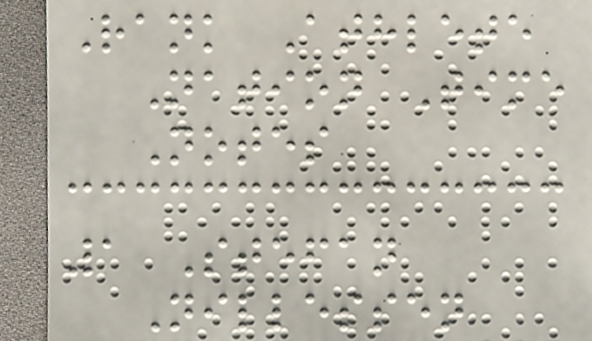Rank Athlete
Nation Time
Notes
1 Stefan
Nillessen
